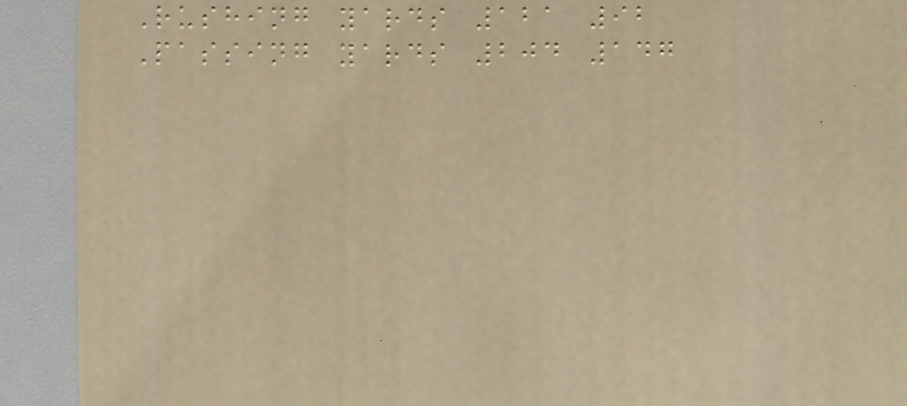Rushing yards 121 92
Passing yards 204 147
